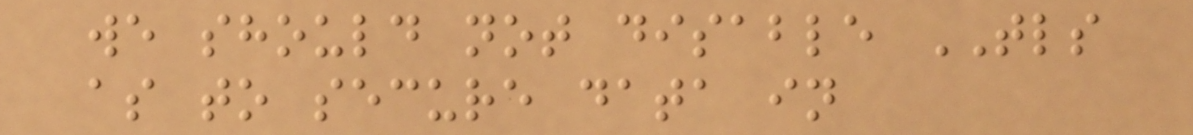we should not disable TLS
as to secure data in
